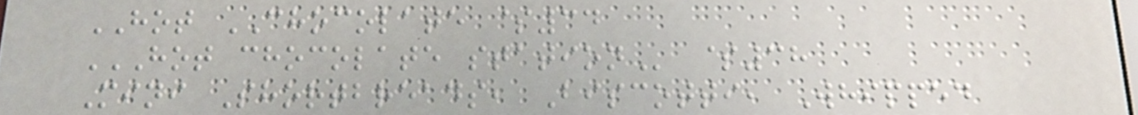HOT CHOCOLATE $34
HOT CHOCOLATE STATION $38
Mini Shortbreads, Biscotti, Whipped
